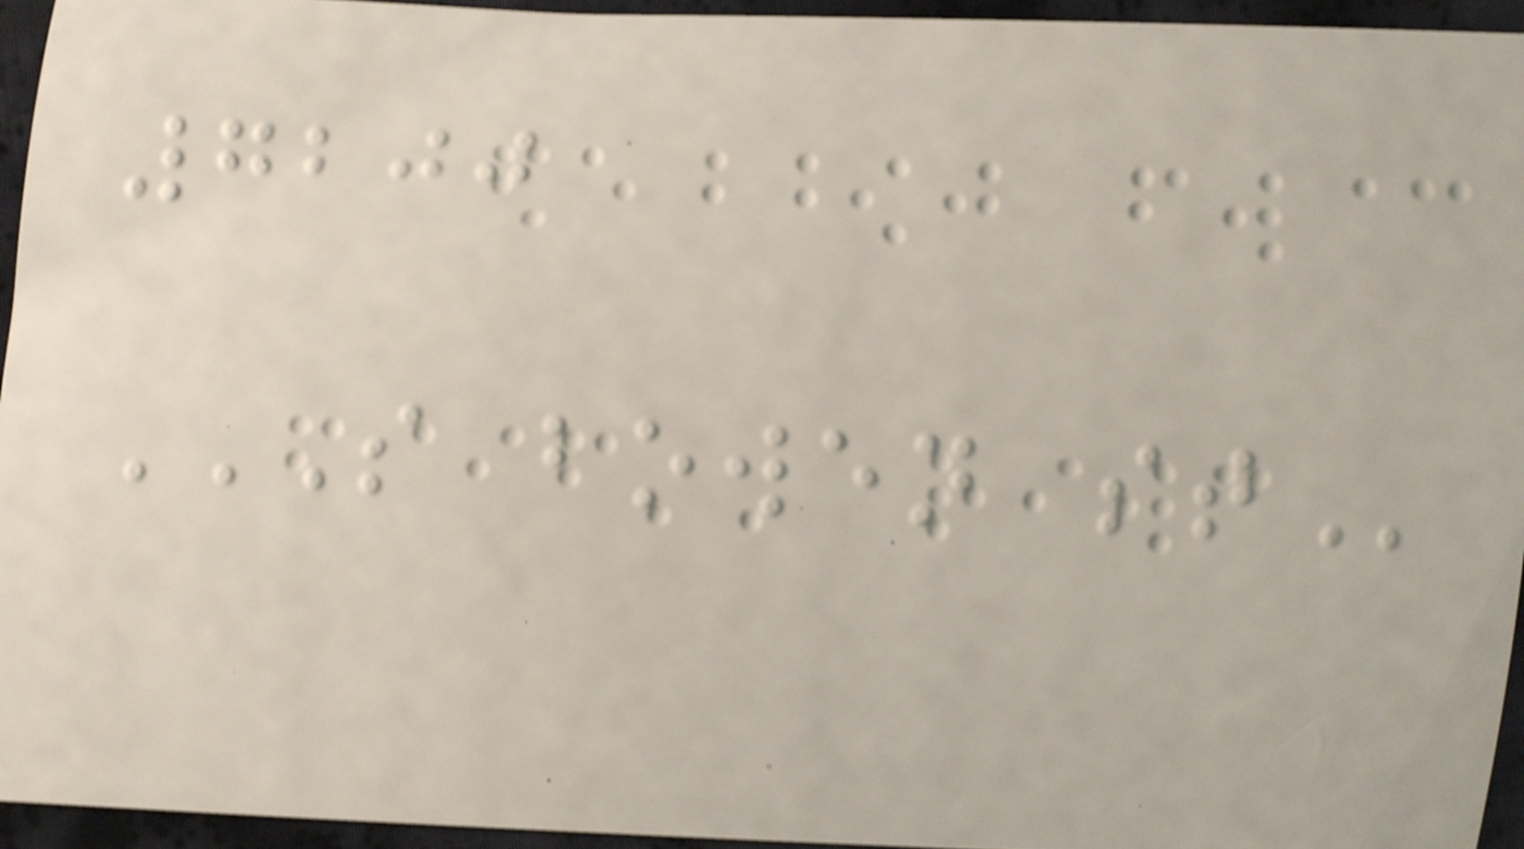7200
S BOWEN ST
